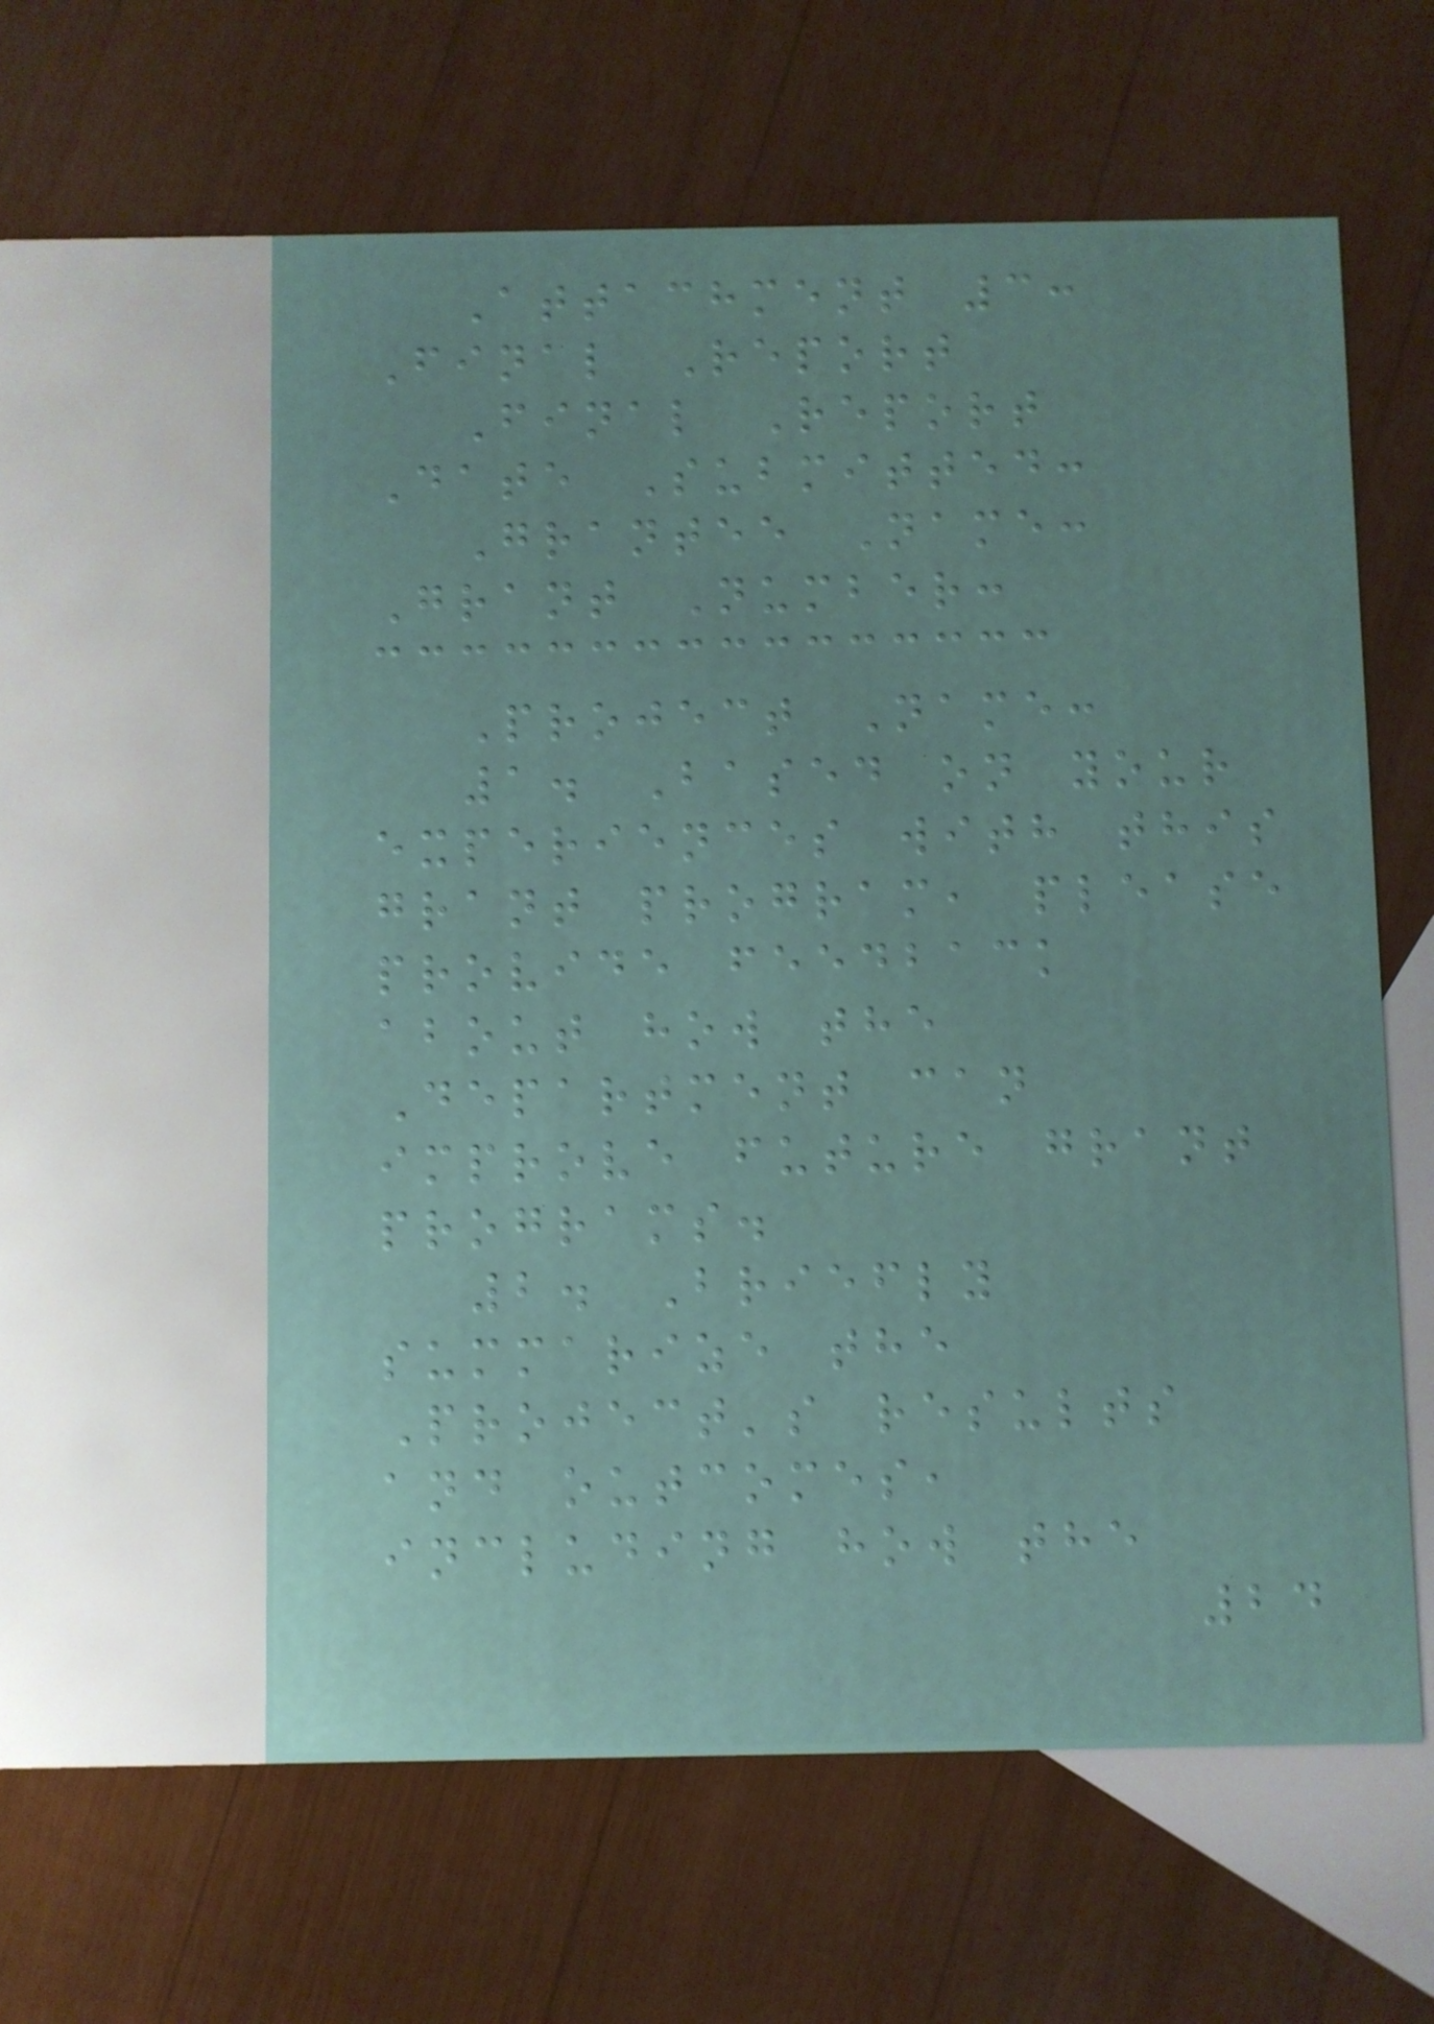Attachment 3:
Final Report
Final Report
Date Submitted:
Grantee Name:
Grant Number:
Project Name:
1. Based on your
experiences with this
grant program, please
provide feedback
about how the
Department can
improve future grant
programs.
2. Briefly
summarize the
Project's results
and outcomes,
including how the
24
